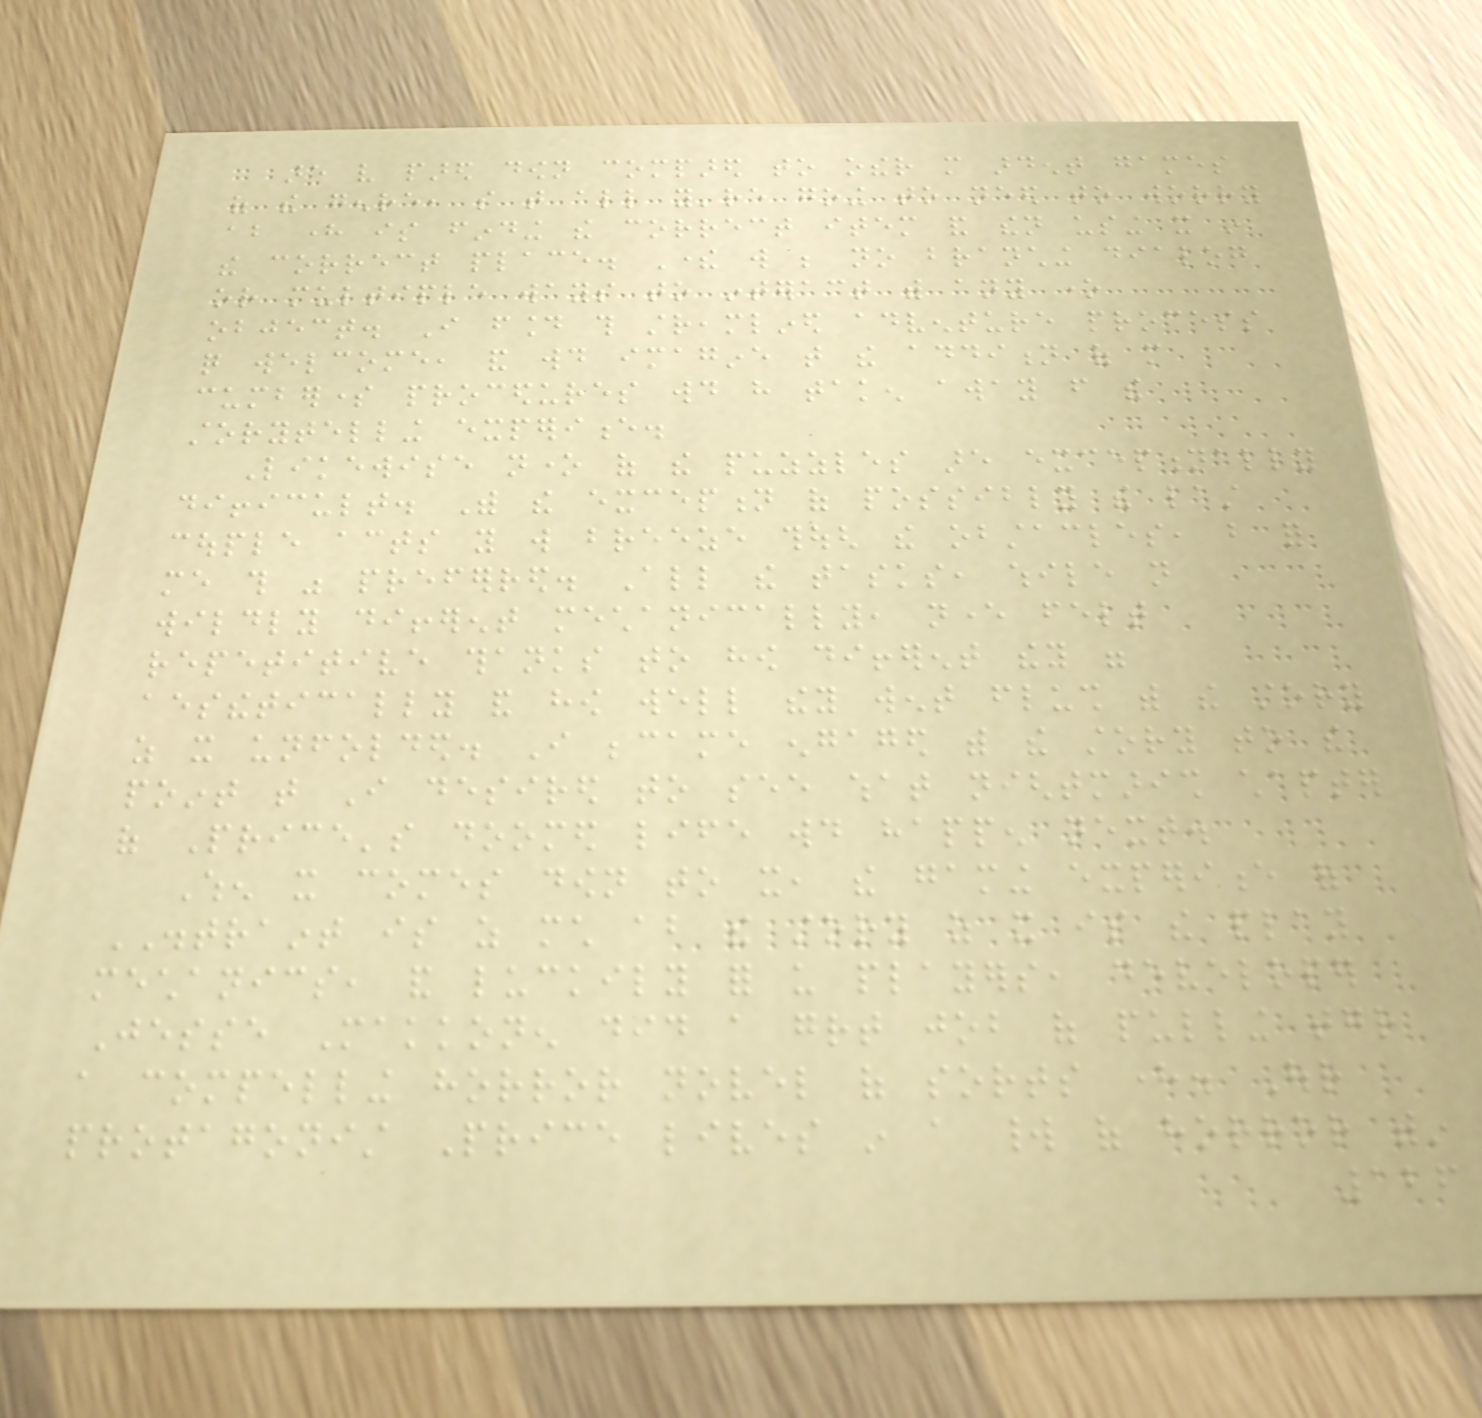are very pared down compared to other more ardent games
of the genre, so that all you're going to need to worry
about here is finding the correct item and then using it in
the correct place. There will be no branching dialog
or multiple ways to interact with any one
object. I found this streamlined adventure process
quite welcome, and would imagine that the addition of more
cumbersome procedures would have taken away from the
storytelling experience.
Likewise none of the puzzles are exceptionally
difficult. With the exception of possibly the last
couple acts you will breeze though the obstacles, but for
me this was preferred. All the tasks, while not
wildly different mechanically, never felt
repetitive thanks to how different they were
aesthetically and how well they went flush with the story
as it unfolded. I became engaged with the story to the
point that I desired to see what nightmarish chapter
of Price's doomed life would happen next.
When it comes down to it, the gaming experience of
DISTRAINT is as much about the story as it is the play
mechanics, and luckily for us players, developer
Jesse Makkonen did a great job of pulling together
a compelling horror novel of sorts here. Our
protagonist Price lives in a world of horror within
126
